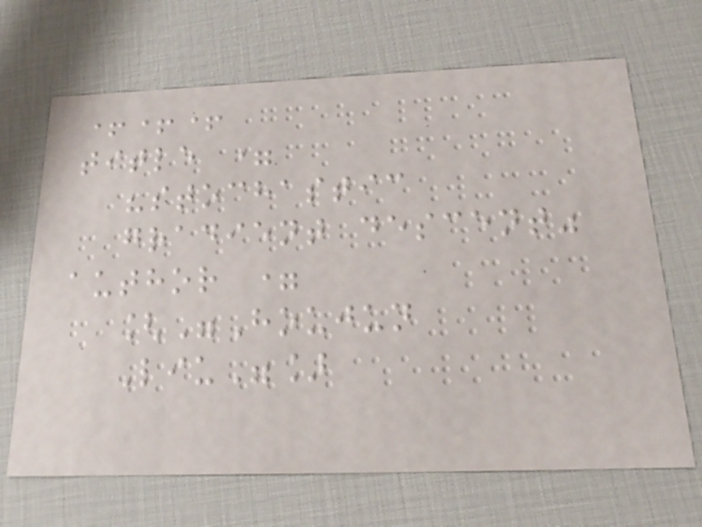+++
title =
"stochastic
gradient descent"
author =
["Houjun
Liu"]
